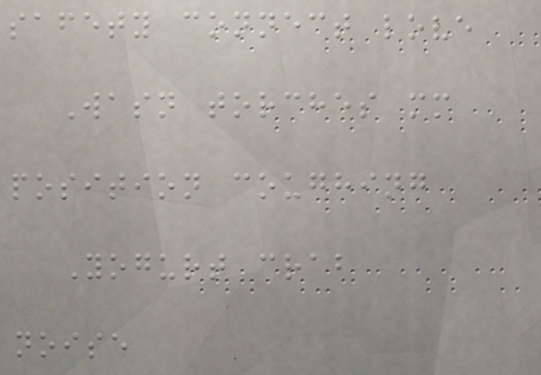safety connect love
Wasn torches mm
position coughing
Yogurt crab
noise
